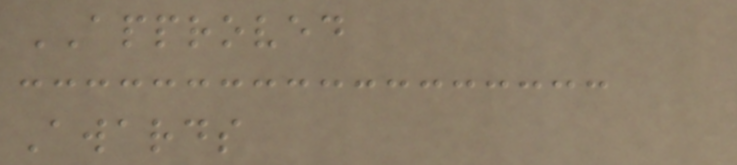APPROVED
Awards
